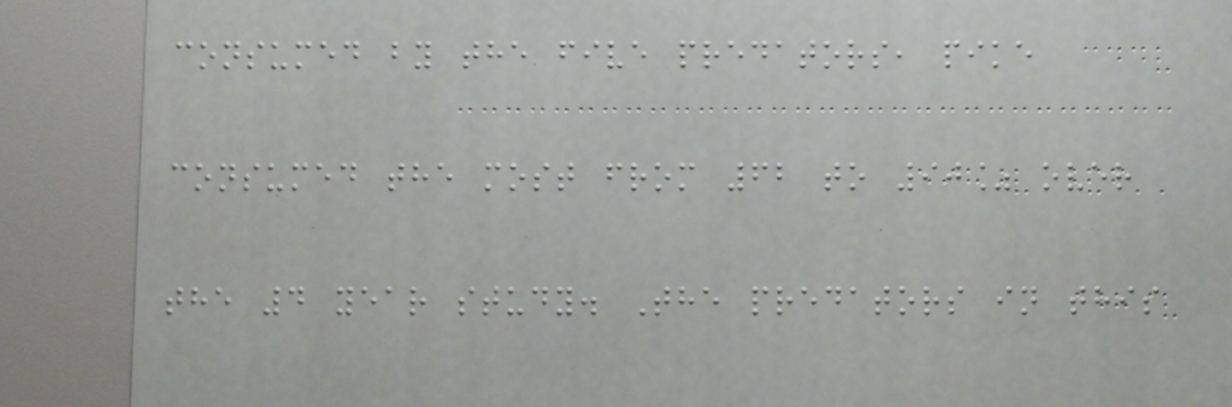consumed by the five predators, pike
consumed the most from 62 to 90% over
the 4 year study. The predators in this
